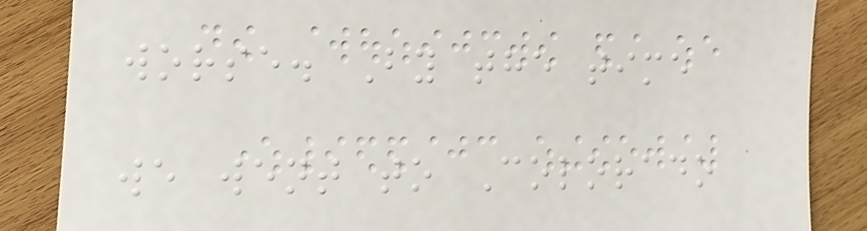worse. By the time
we went to Colorado
